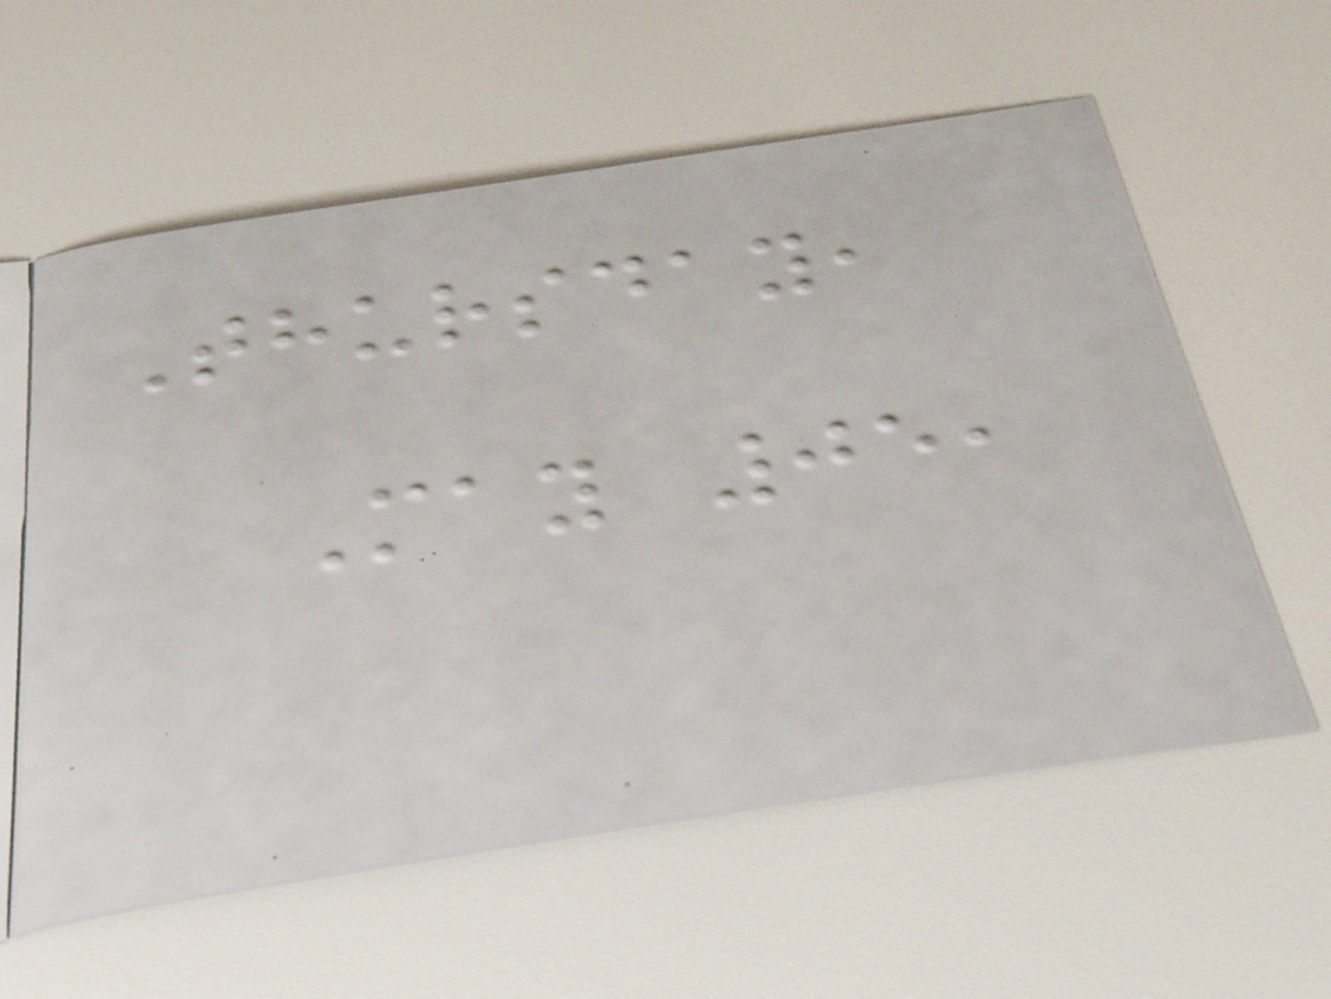Thursday,
May 05,
